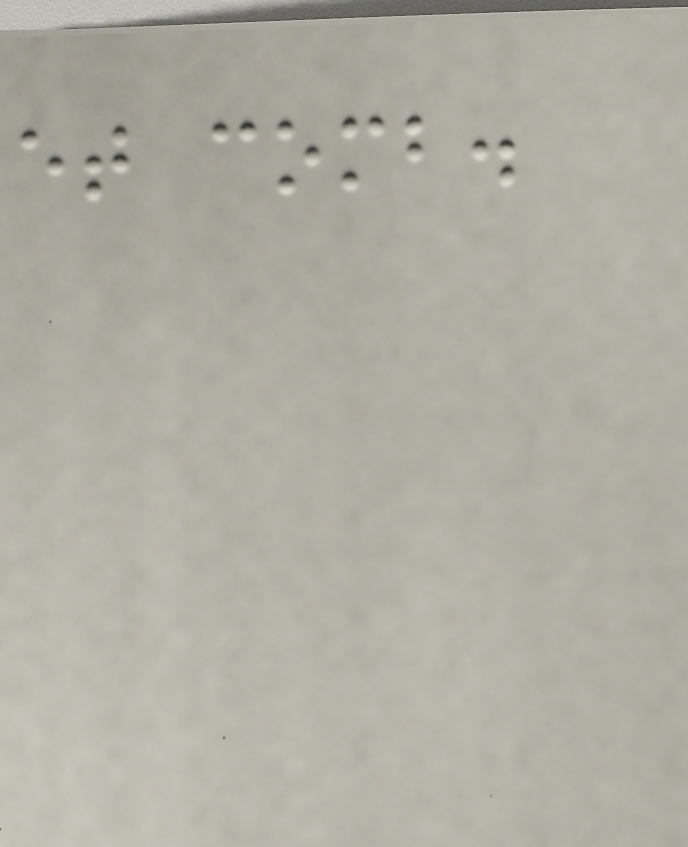et comb.
